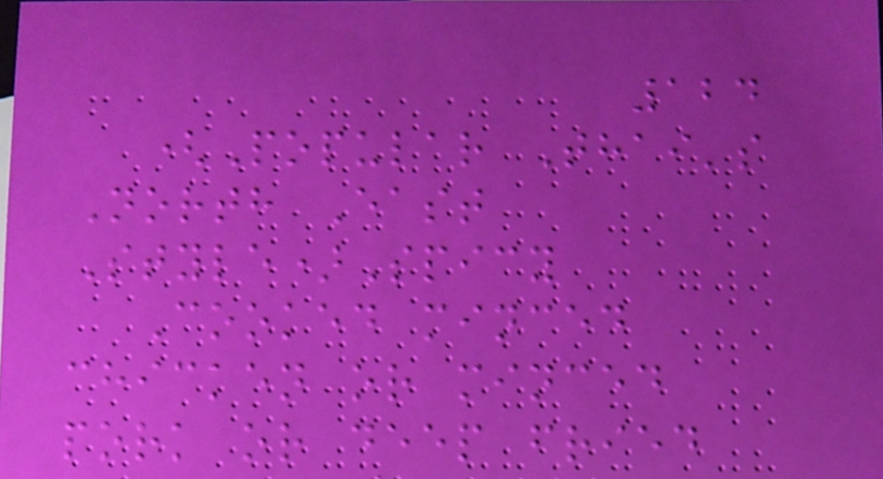124
(Popular Thai's
North East
Style)Spicy
Cooked minced
chicken or minced
pork or deep fried
